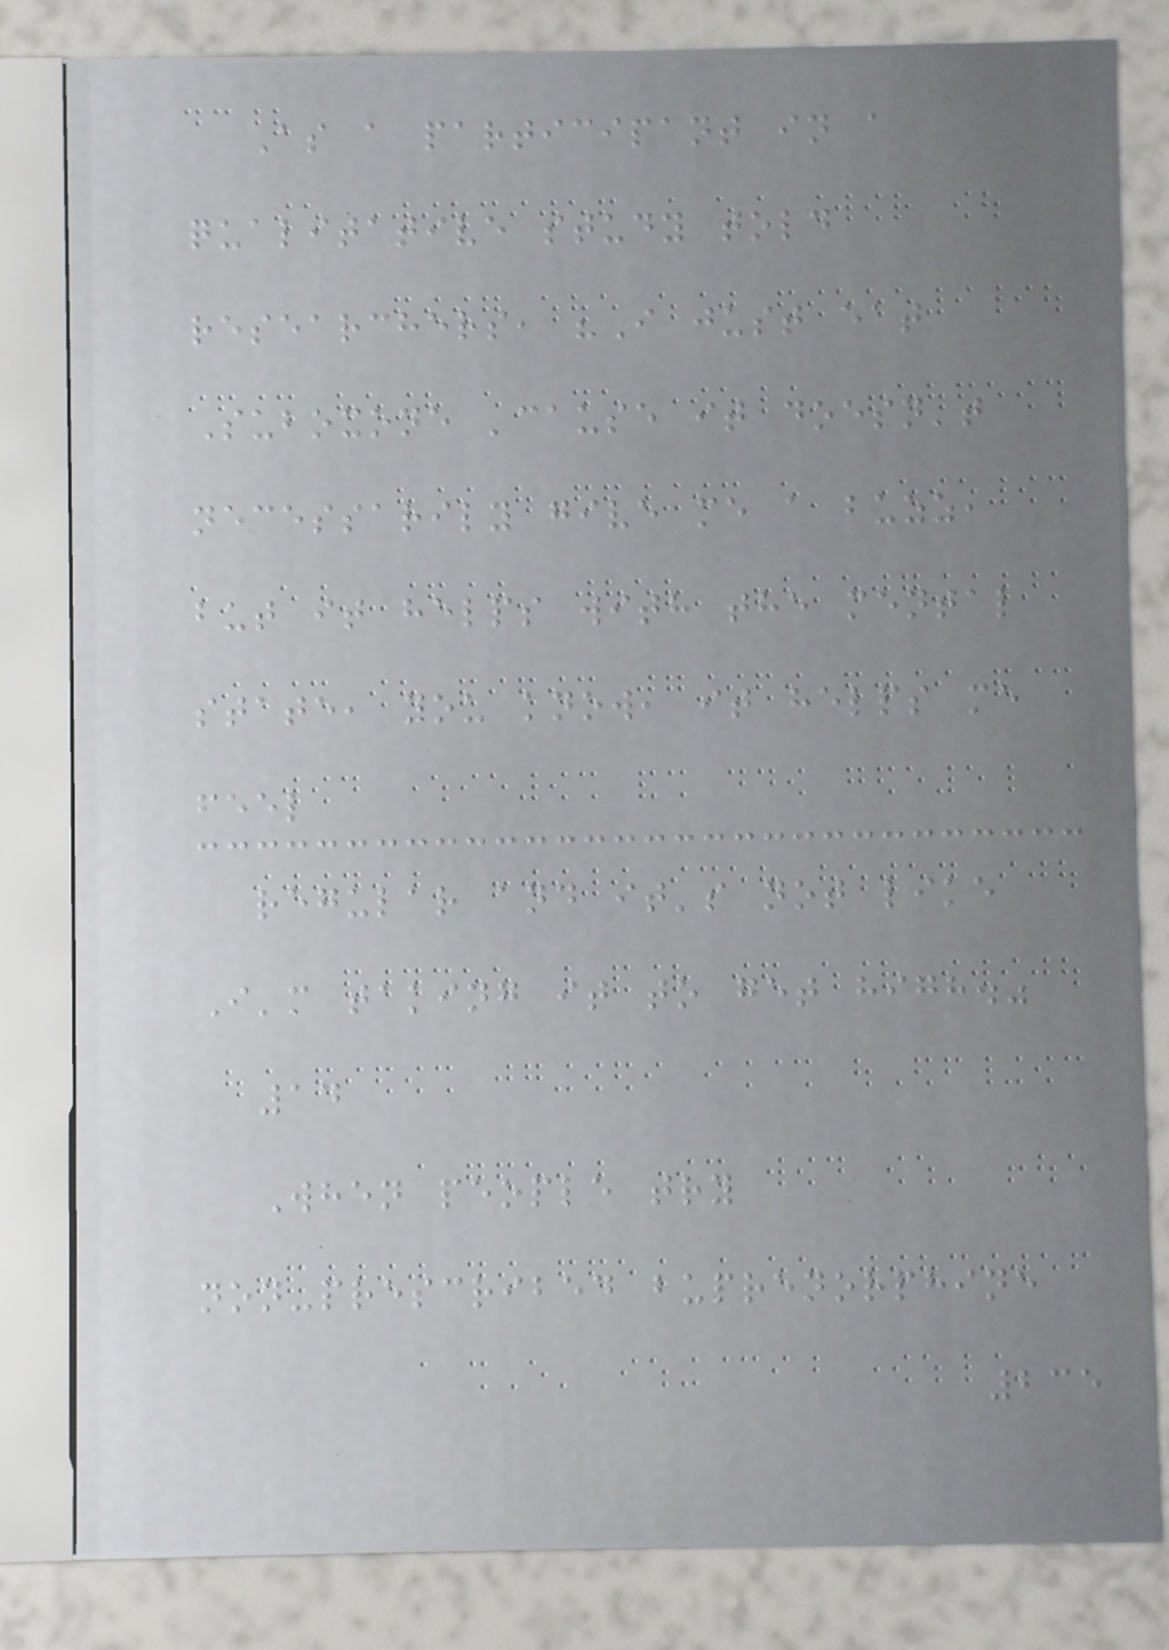As a participant in a
qualitative study told
researchers, "I just eat
Suboxone 'cause it doesn't
necessarily give me a buzz,
but it helps with the mental
state, you know, it helps me
feel
regular and it's not like
I'm taking it to get high."
14
When people try
non-prescribed buprenorphine
235
